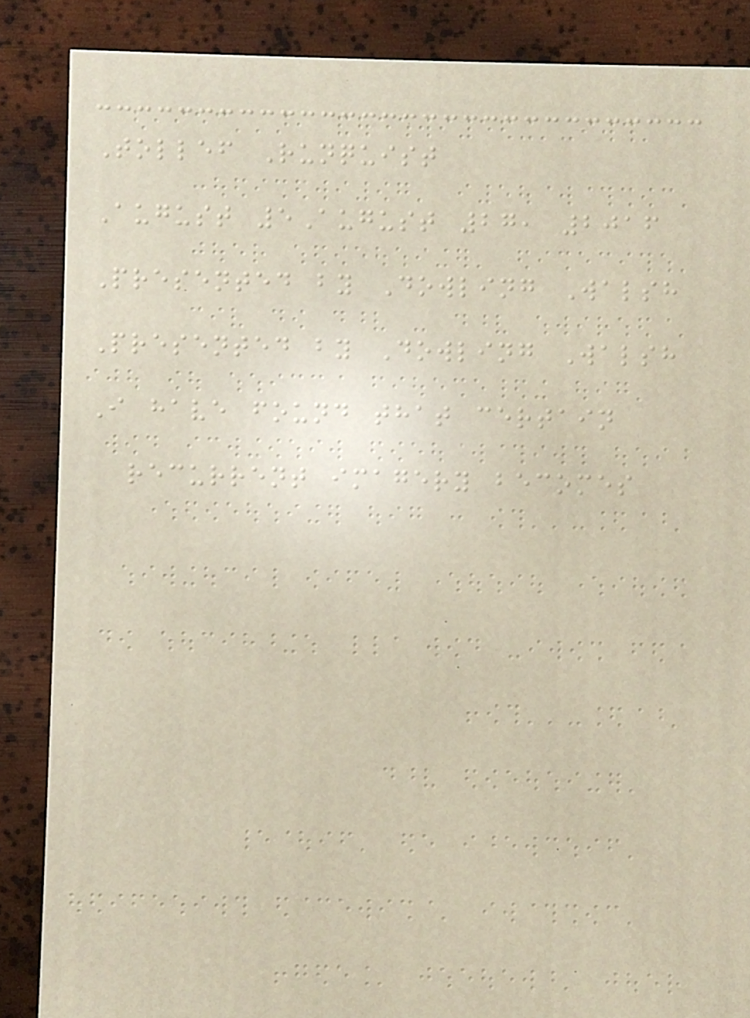Tollef Runquist
August 5August 27, 2016
Presented by Dowling Walsh
Presented by Dowling Walsh
I have found that certain
recurrent imagery becomes
